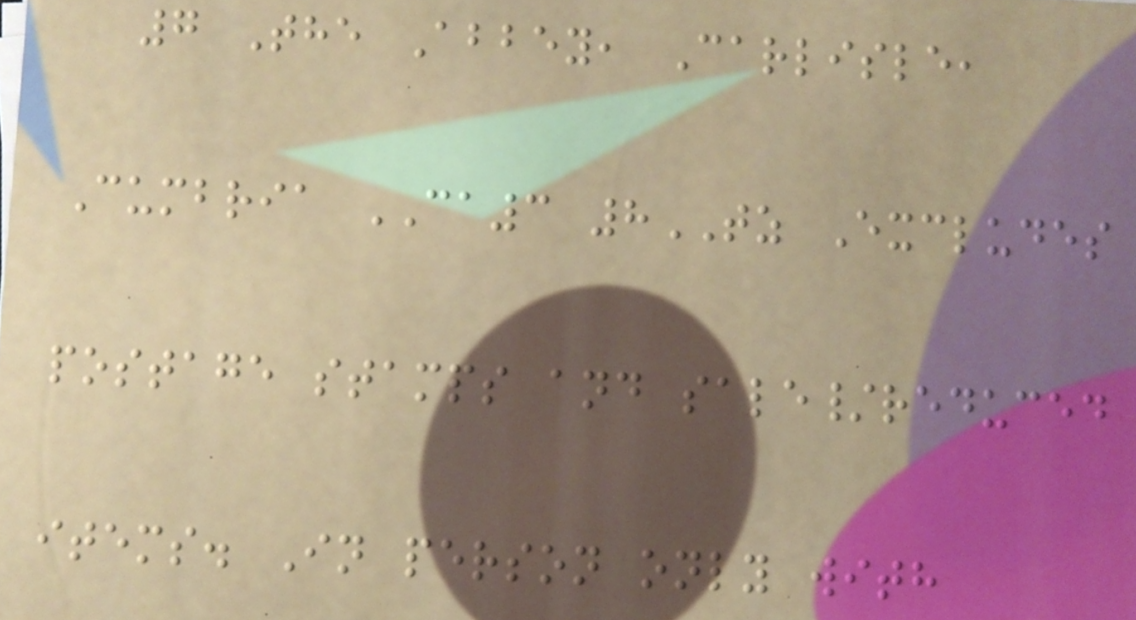7 The Abbey, Carlisle,
Cumbria CA3 8TZ Excludes
postage stamps and sale/reduced
items. In person only with
